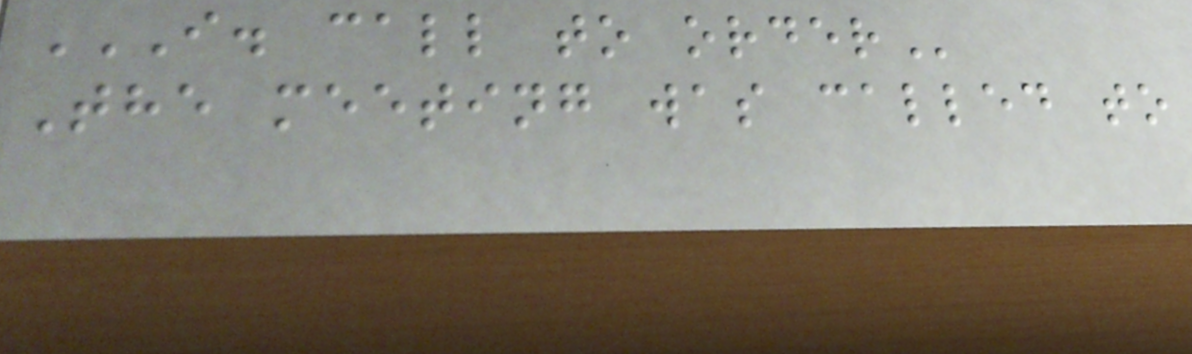I. CALL TO ORDER
The meeting was called to
